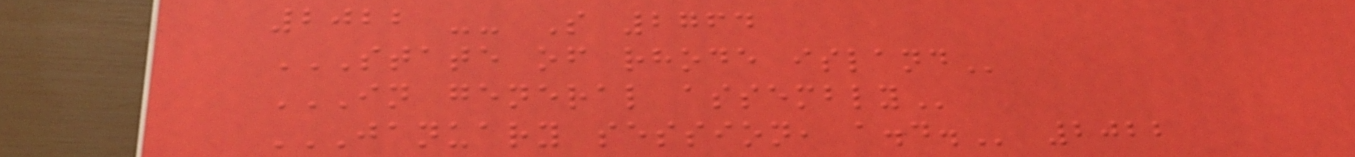2022 -- S 2764
STATE OF RHODE ISLAND
IN GENERAL ASSEMBLY
JANUARY SESSION, A.D. 2022
